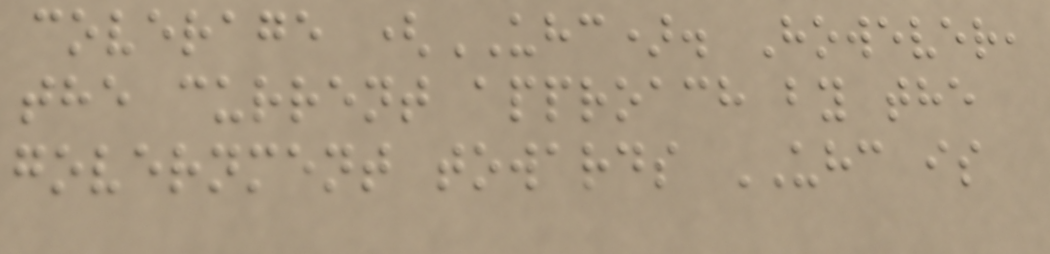coverage (UHC). However,
the current approach by the
government towards UHC is
